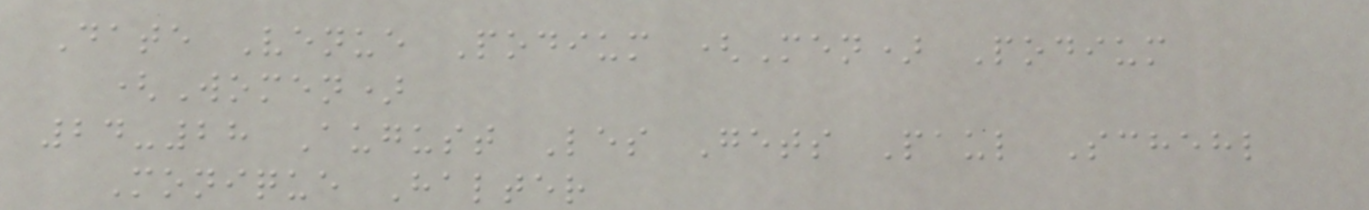Date Venue Podium (Men) Podium
(Women)
24-28 August Les Gets Paul Schehl
Monique Halter
